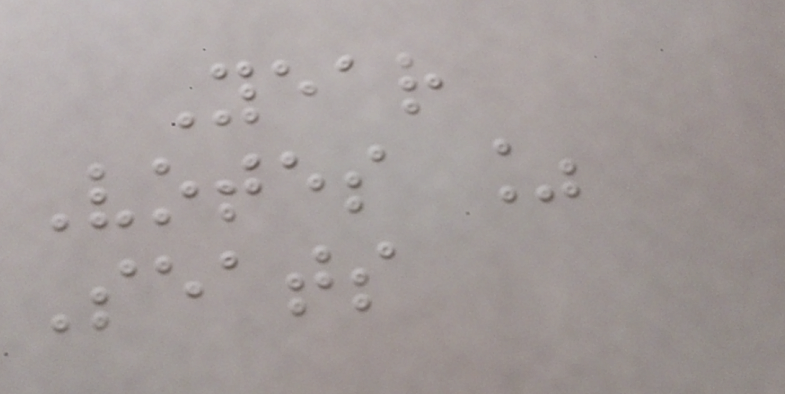Year
Votes %
Seats
